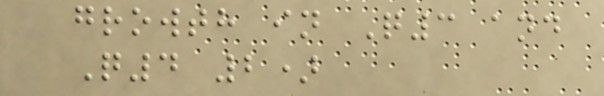growth in Q3 and
Q4 2)
